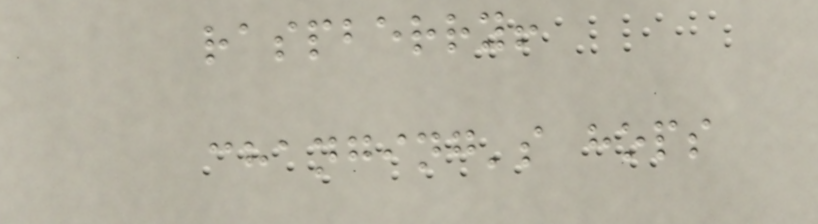raspberry!
changing's hops
